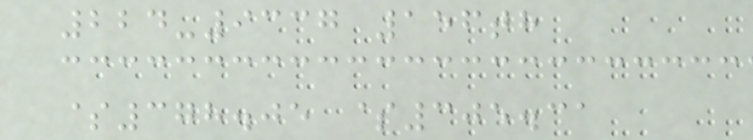224-9337 156th
$378.05 $305.31
